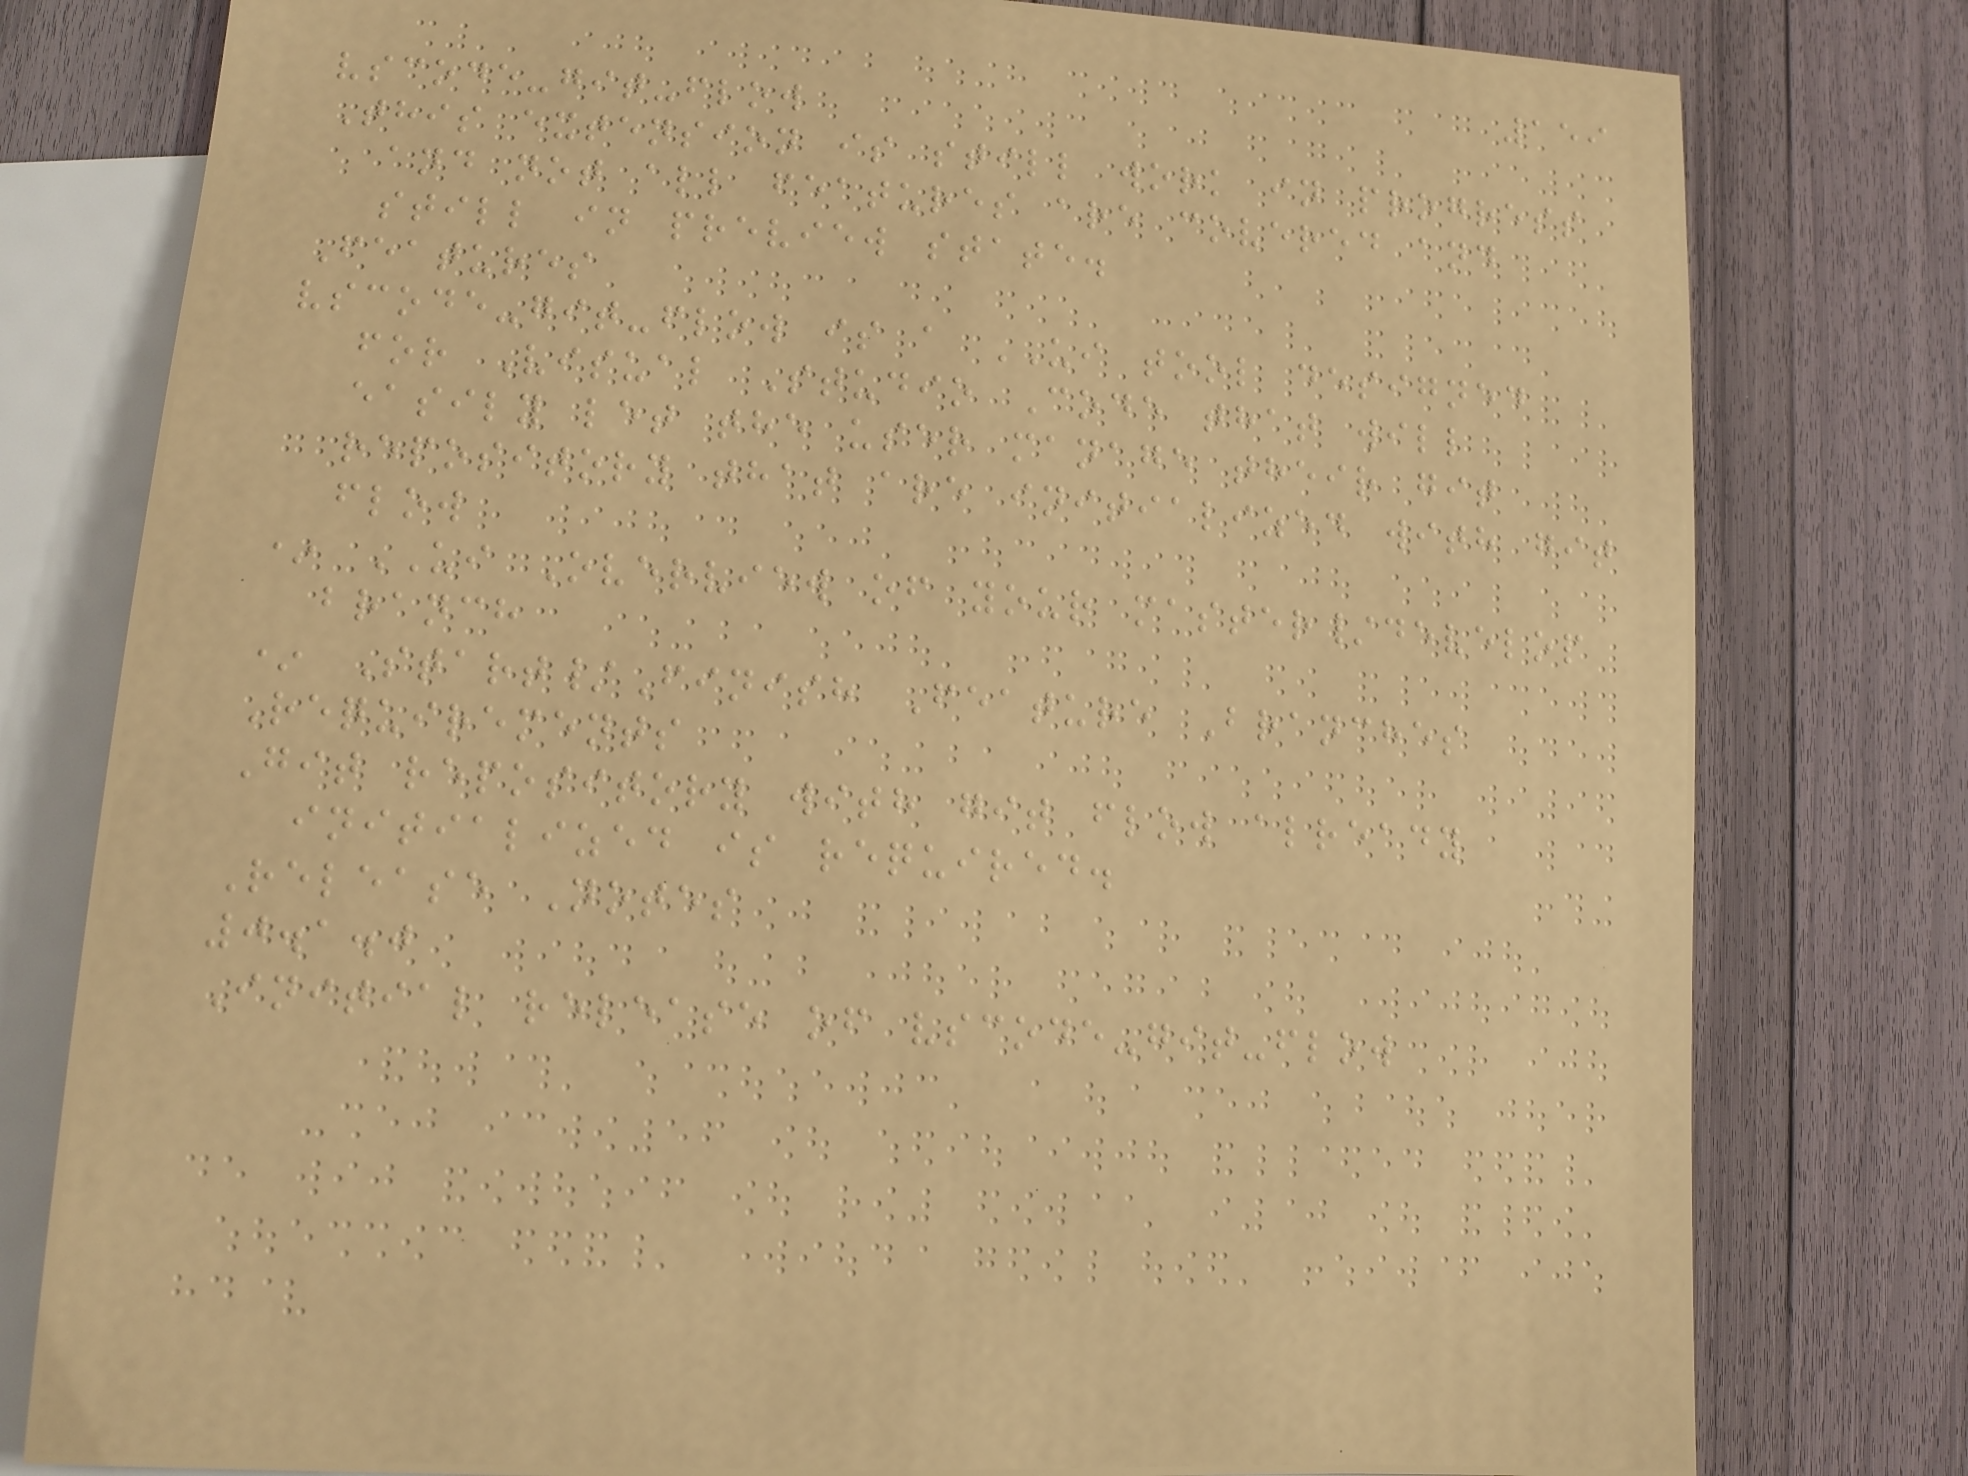159
vscode-git-flow
This extension is still work in progress
and not all features are covered and
still in preview state.
Features
vscode-git-flow is a UI tool designed
for Visual Studio Code that will
easily let the user manage their git
repository that are initialized with git
flow
* UI Overview of your master/develop
branch
* Start/Finish Feature Branches
Requirements
Git repository with git flow already
initialized is required.
Release Notes
0.1.0
Initial release of vscode-git-flow
